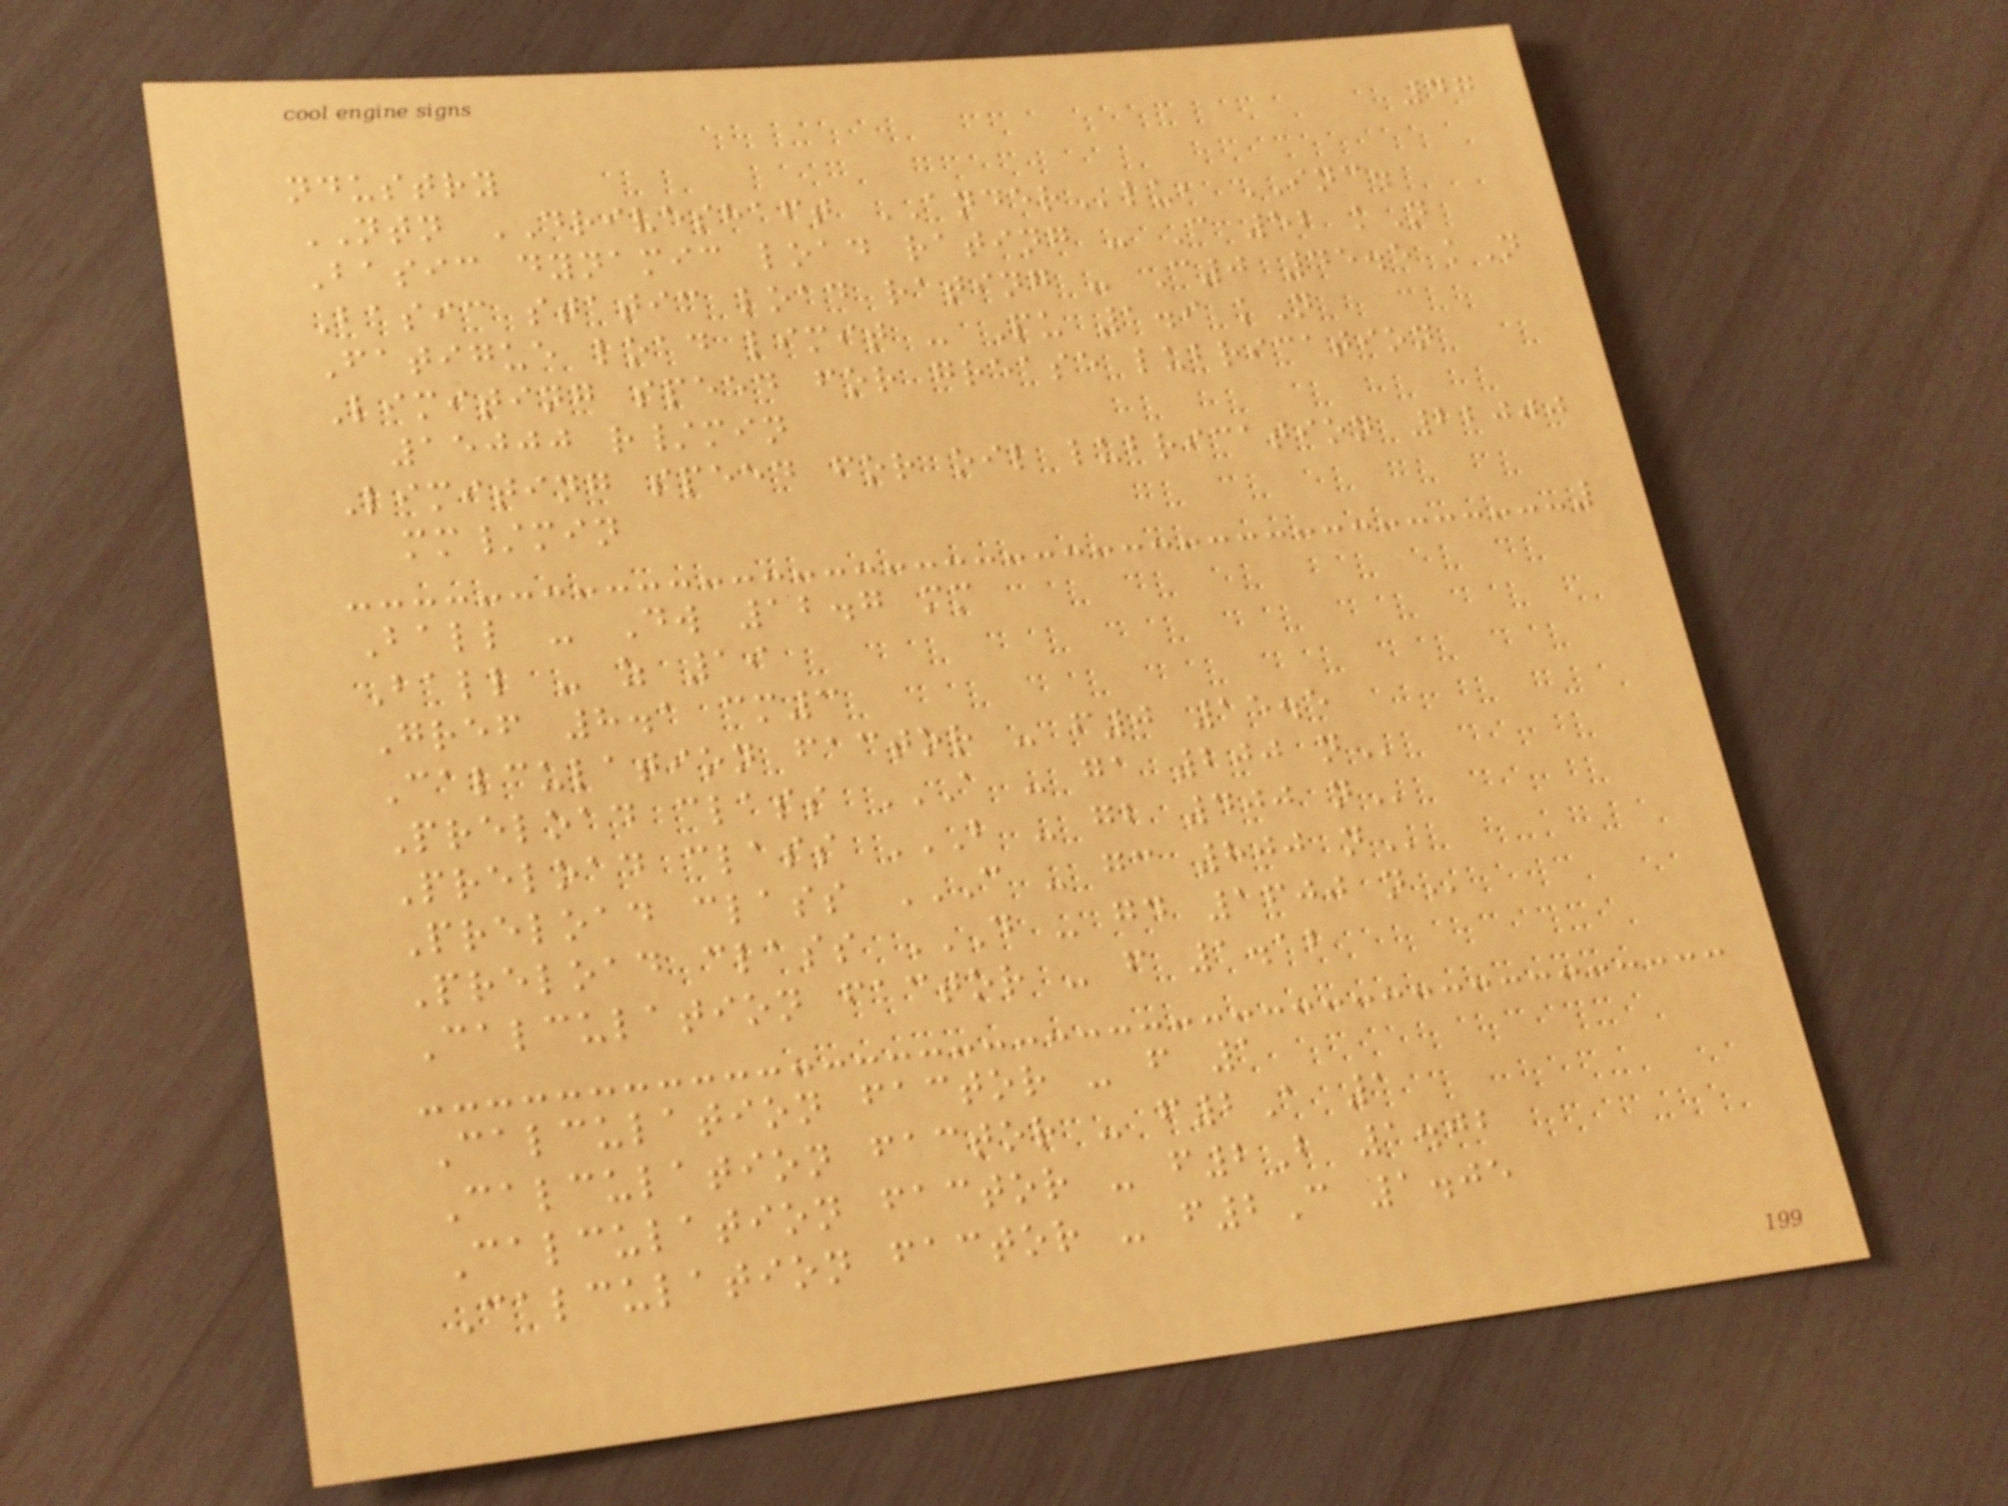47
ndustry
NTN DRIVESHAFT ANDERlu, INC.
Basic dynamic load rating - C 52 kN
Basic static load rating - C0 45.5 kN
Fatigue load limit - Pu 1.9 kN
Limiting speed for grease lubrication
15000 r/min
Limiting speed for oil lubrication 22000
mm/min
Ball - Dw 12.7 mm
Ball - z 19
Gref 8.1 cm3
Calculation factor - f0 15.5
Preload class A - GA 200 N
Preload class B - GB 400 N
Preload class C - GC 800 N
Preload class D - GD 1600 N
Calculation factor - f 1.12
Calculation factor - f 1
Calculation factor - f2A 1
Calculation factor - f2B 1.02
Calculation factor - f2C 1.05
